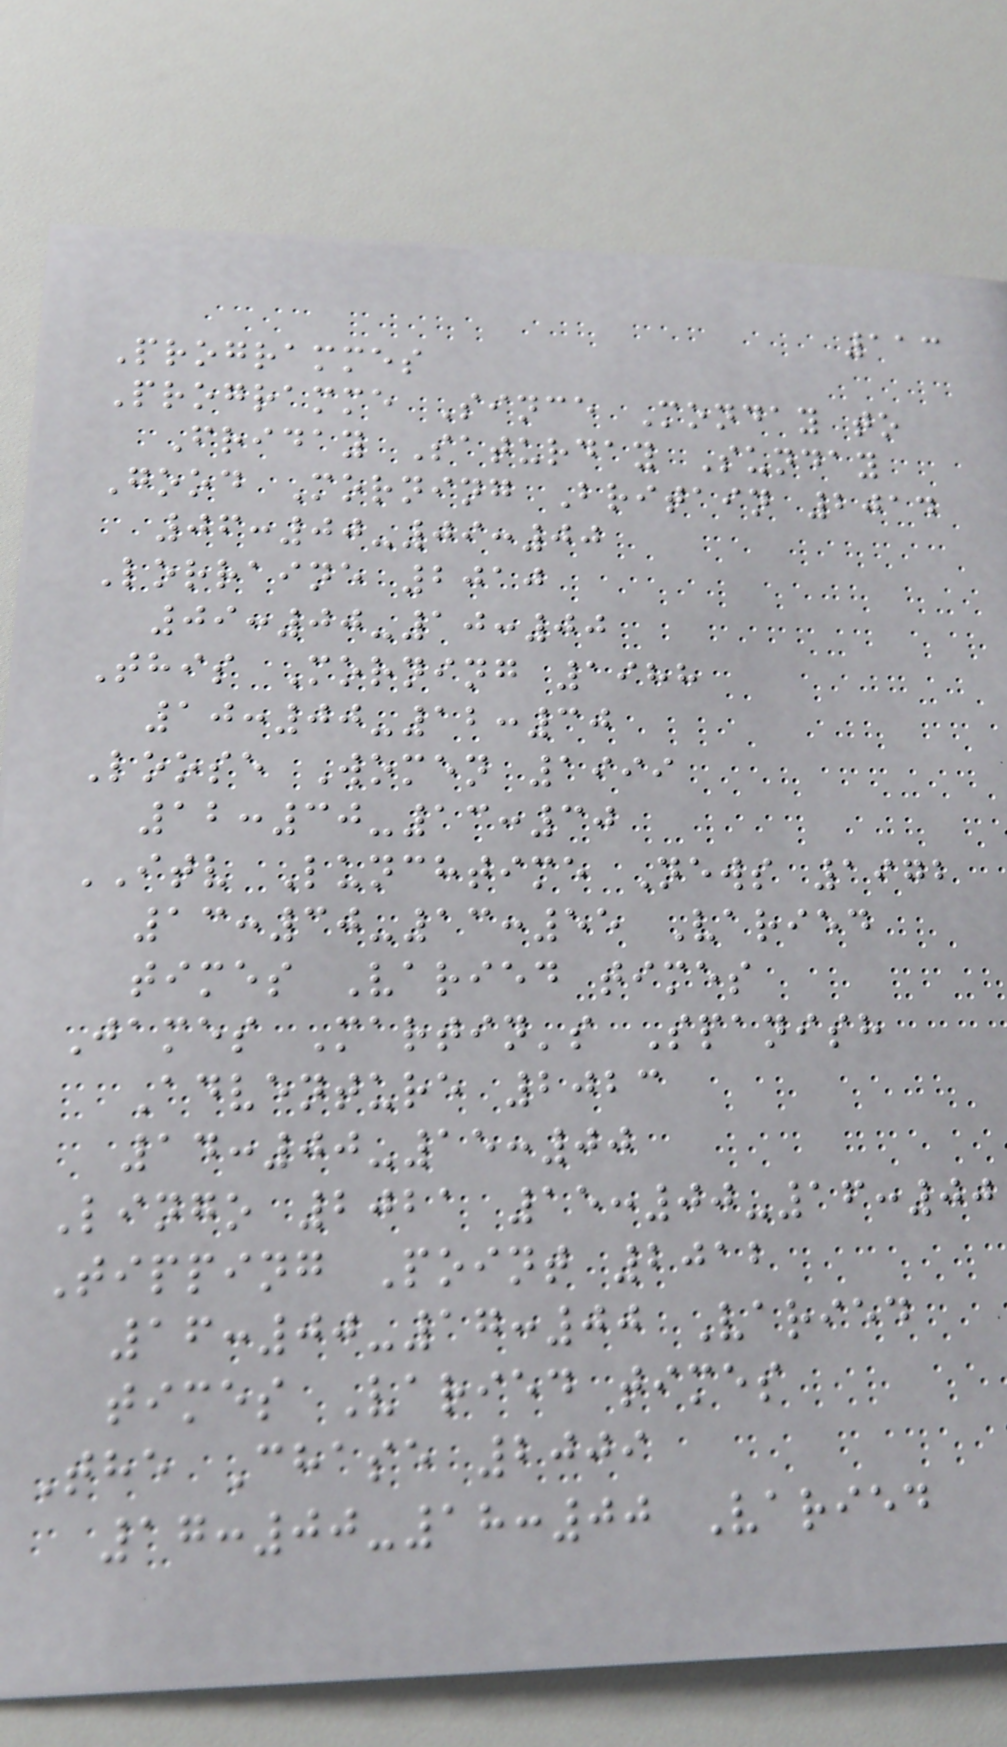113
Programmes
Programme Since Monday to
Friday Saturday Sunday
Good Morning Britain 2014
06:00-09:00
Lorraine 2010
09:00-10:00
This Morning 1988
10:00-12:30
Loose Women 1999
12:30-13:30
ITV Lunchtime News 1972
13:30-13:55 Varied
times Varied times
James Martin's Spanish
Adventure 2023
14:00-15:00
Lingo 2021 15:00-16:00
Tipping Point 2012
16:00-17:00 Varied
times Varied times
The Chase 2009
17:00-18:00 Varied
